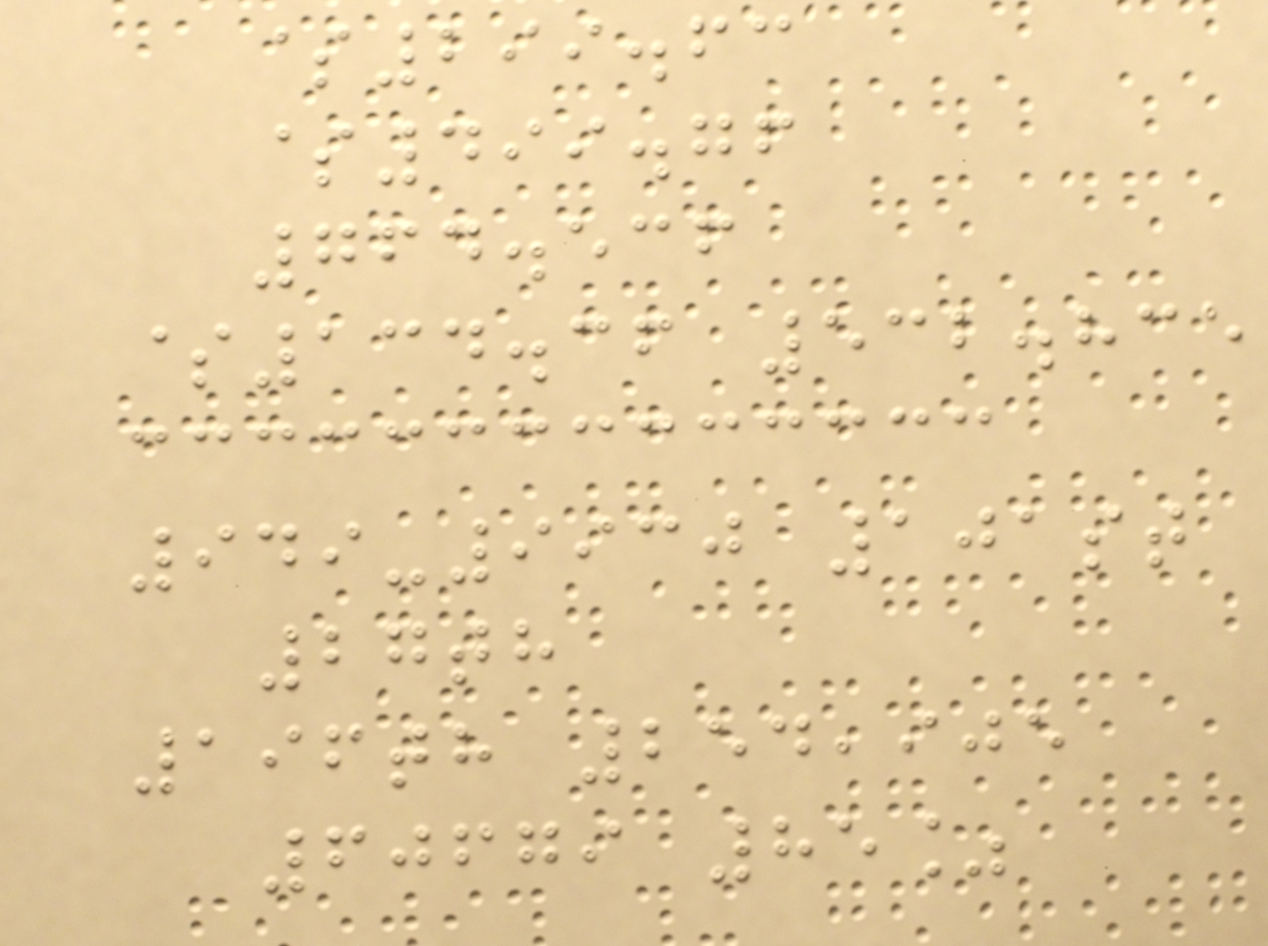$299.63
$499.76
764.536
$134.36 532.835
949-9930 101st
27th
196th 254,905
60679 85%
